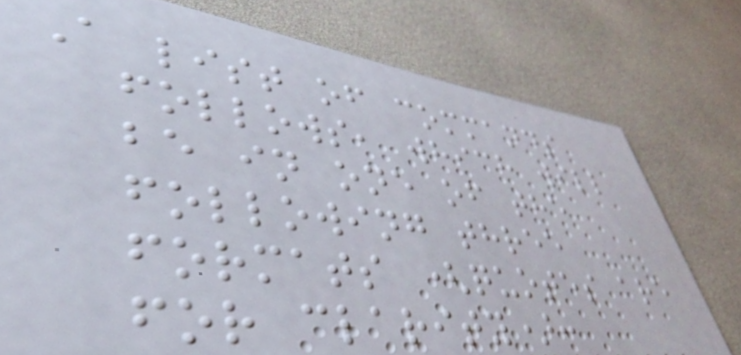A list of commands
follows, which will
be in one of the
following three
formats (quotes are
for clarity):
